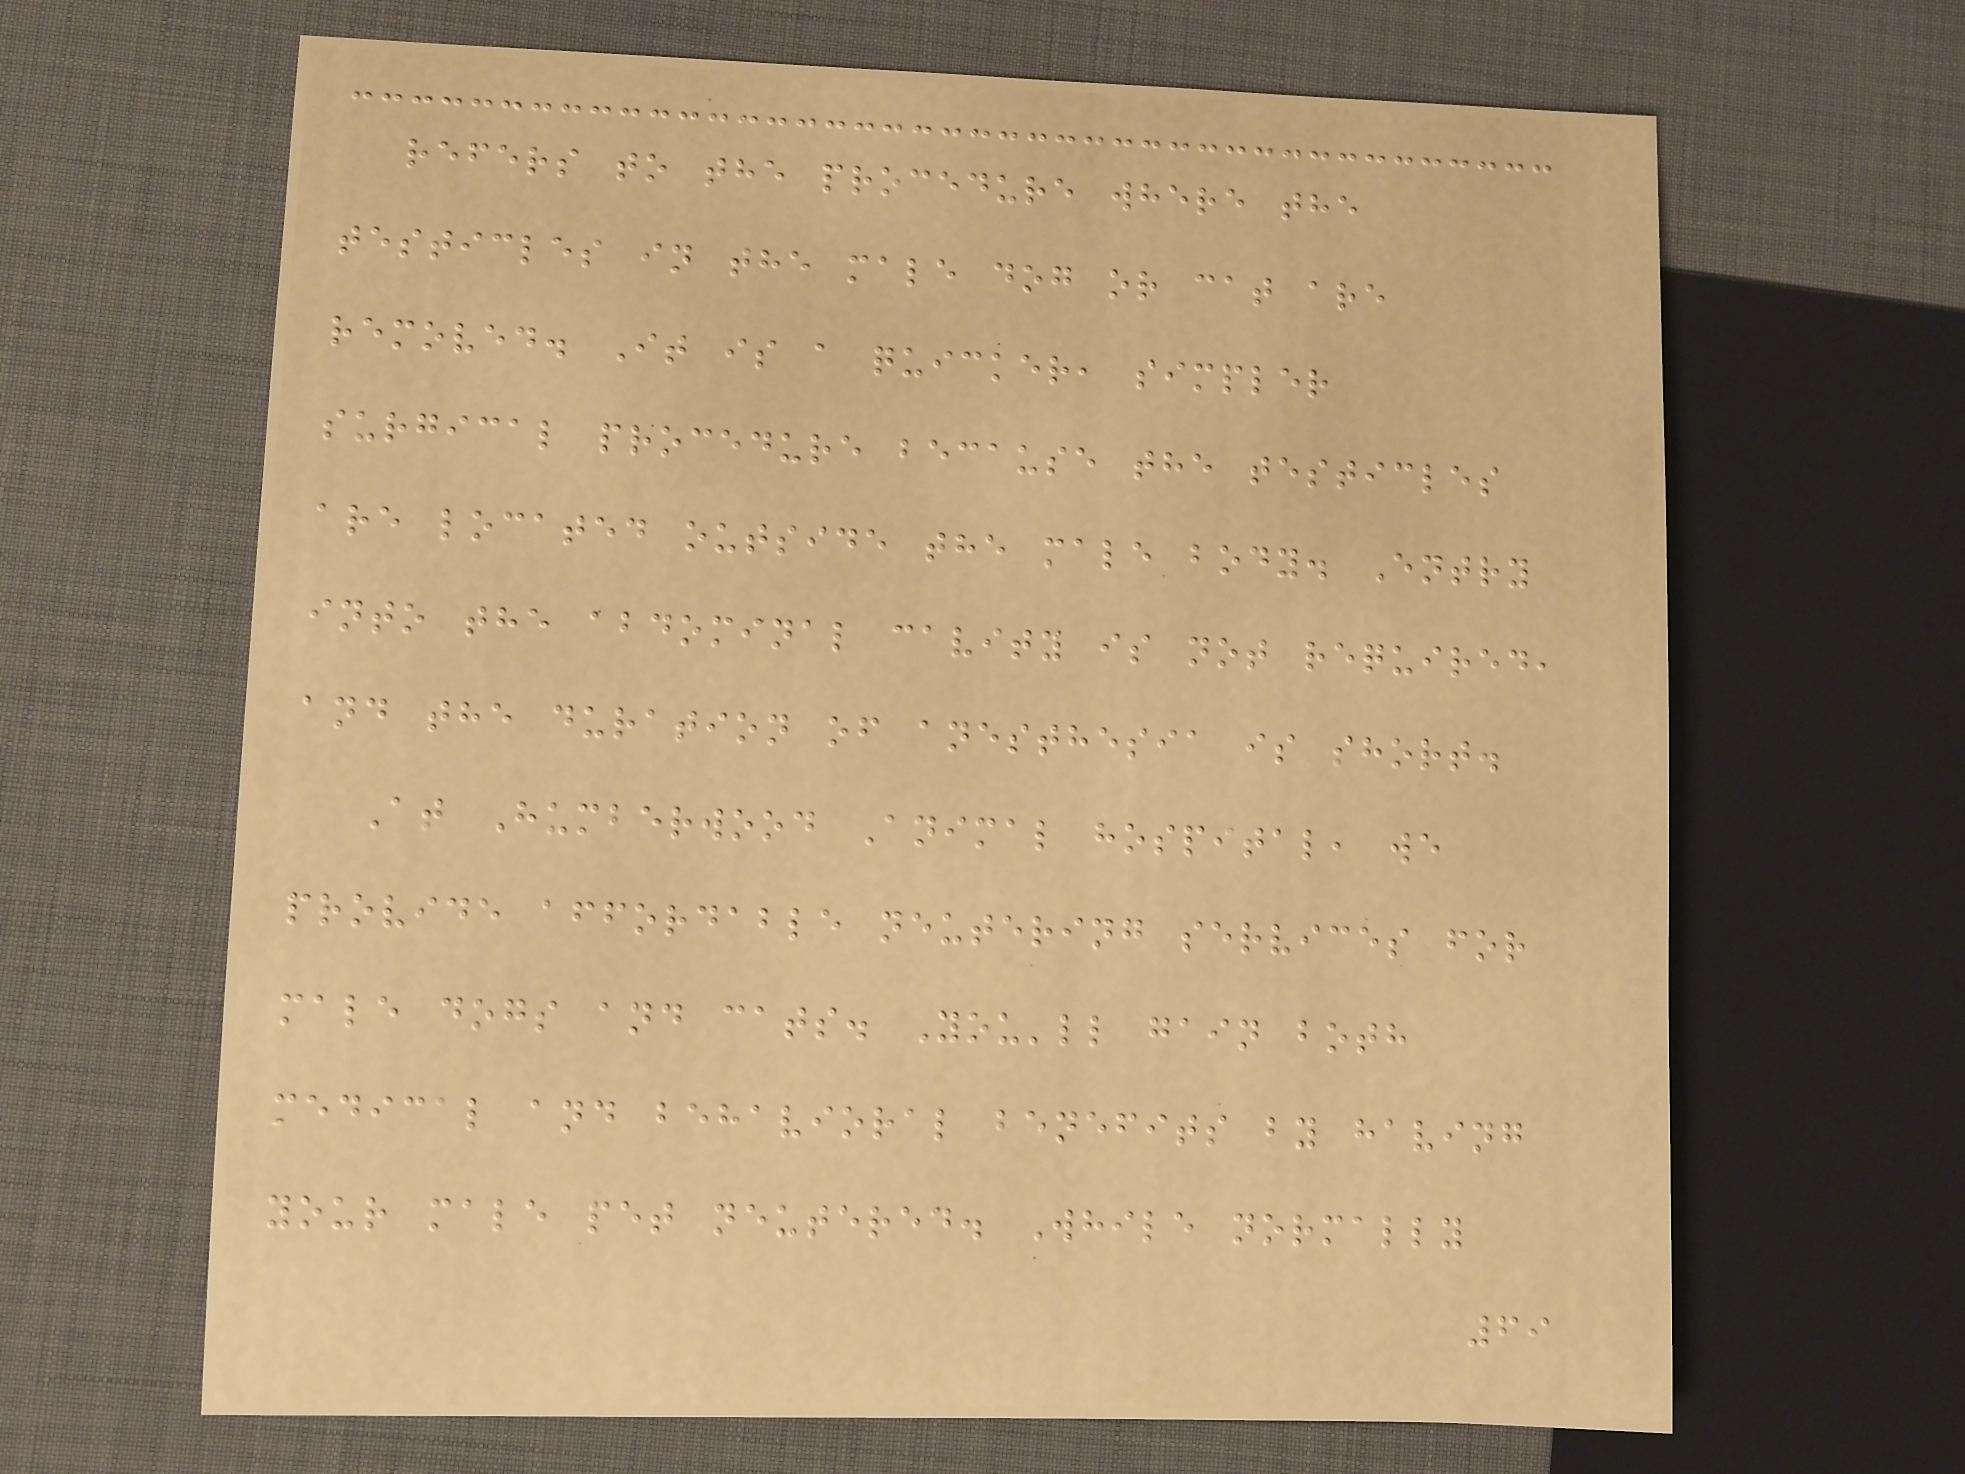refers to the procedure where the
testicles in the male dog or cat are
removed. It is a quicker, simpler
surgical procedure because the testicles
are located outside the male body. Entry
into the abdominal cavity is not required,
and the duration of anesthesia is short.
At Humberwood Animal hospital, we
provide affordable neutering services for
male dogs and cats. You'll gain both
medical and behavioral benefits by having
your male pet neutered. While normally
69
